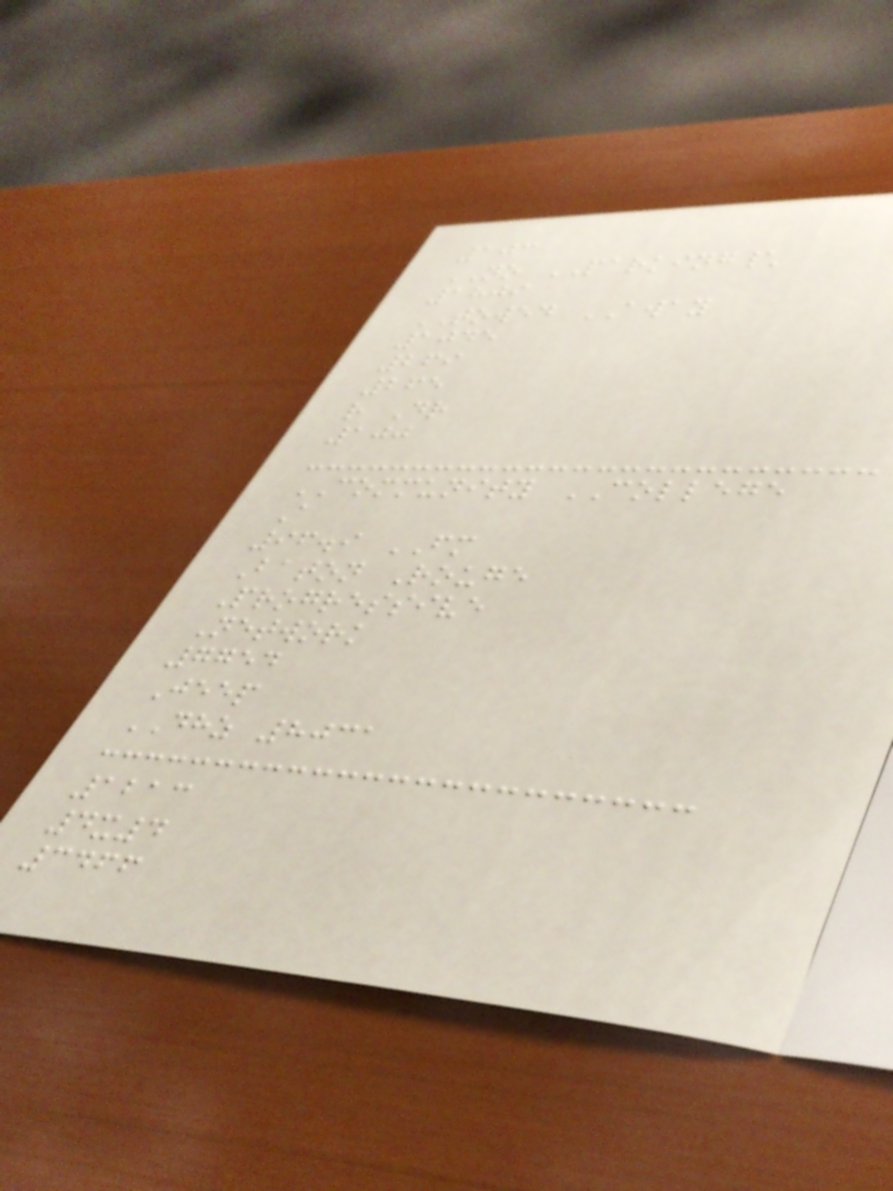103
NO PARKING\
1809
TOWED AWAY
1045
269
265
r Dr
100
COMMUNITY COLLEGE
A
96.9 FM
Baton Rouge
Progressive
Network
7754
Jeep
DHZ 8031
1213
4x4
3466
